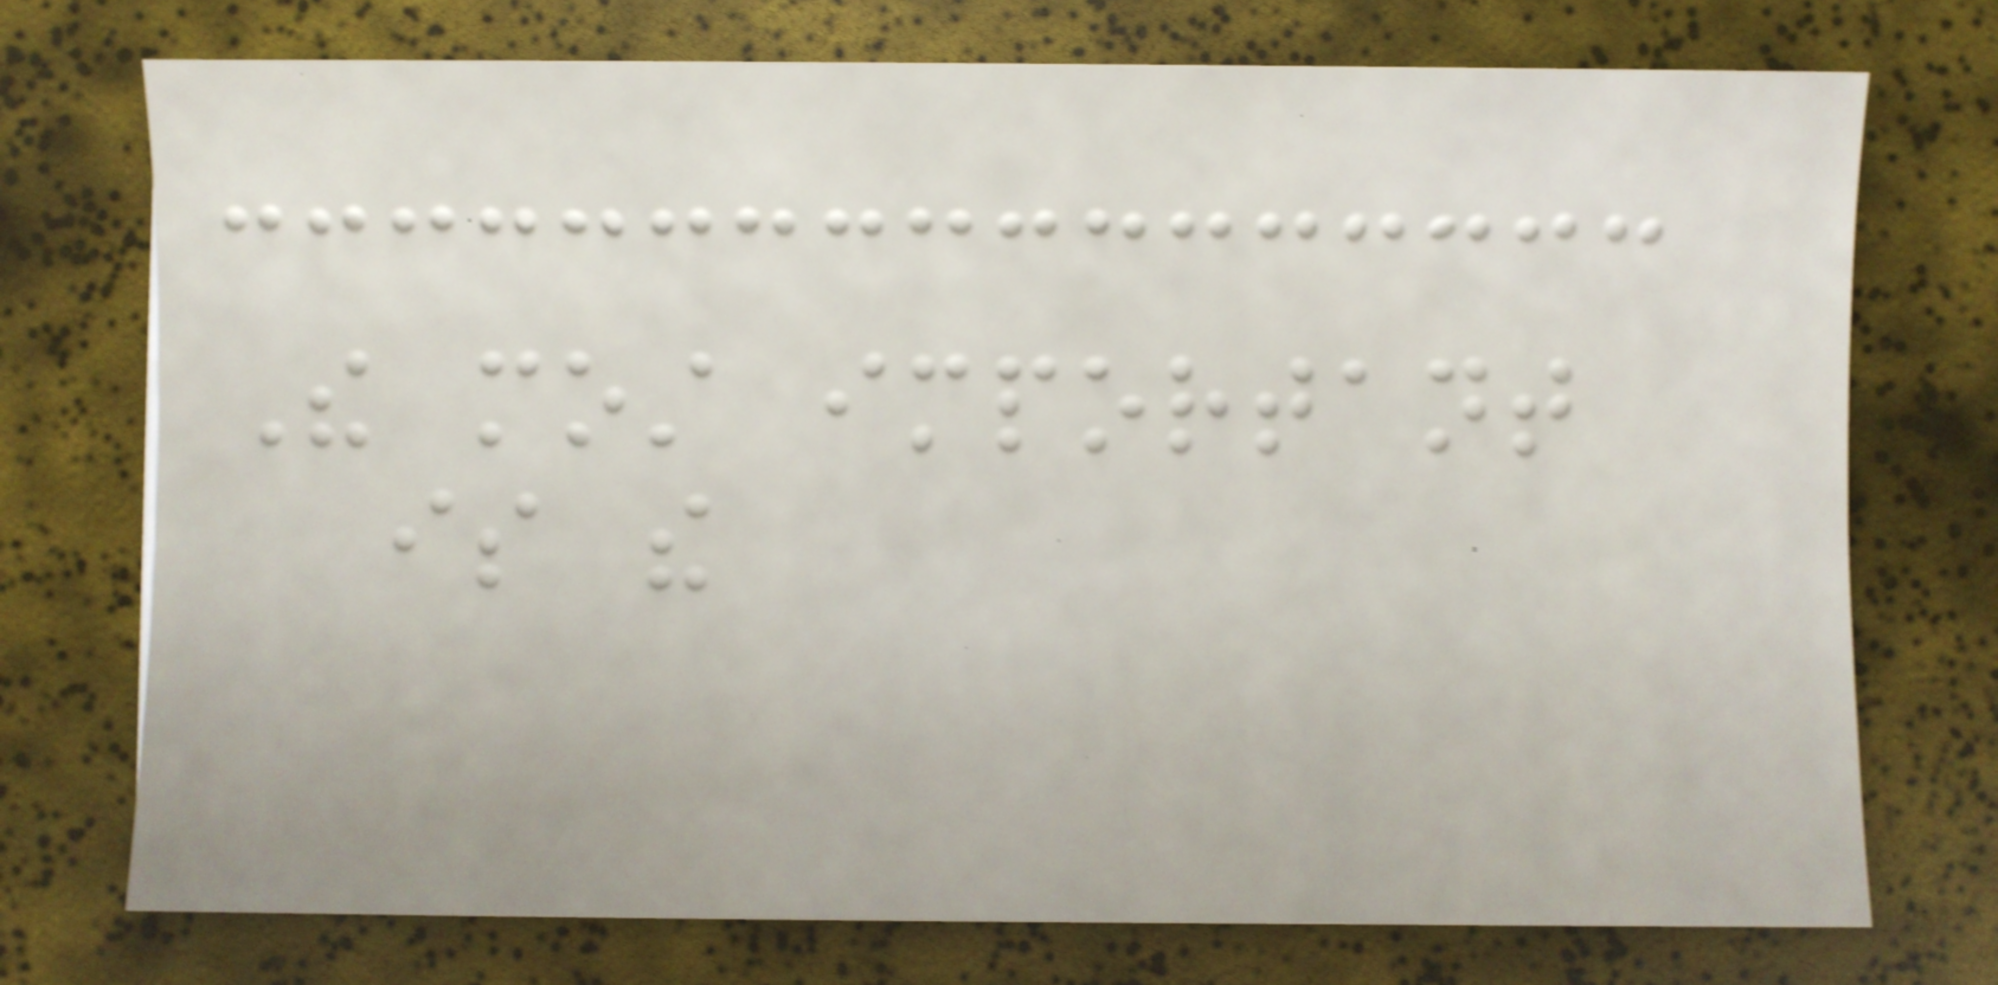The most important
is the
